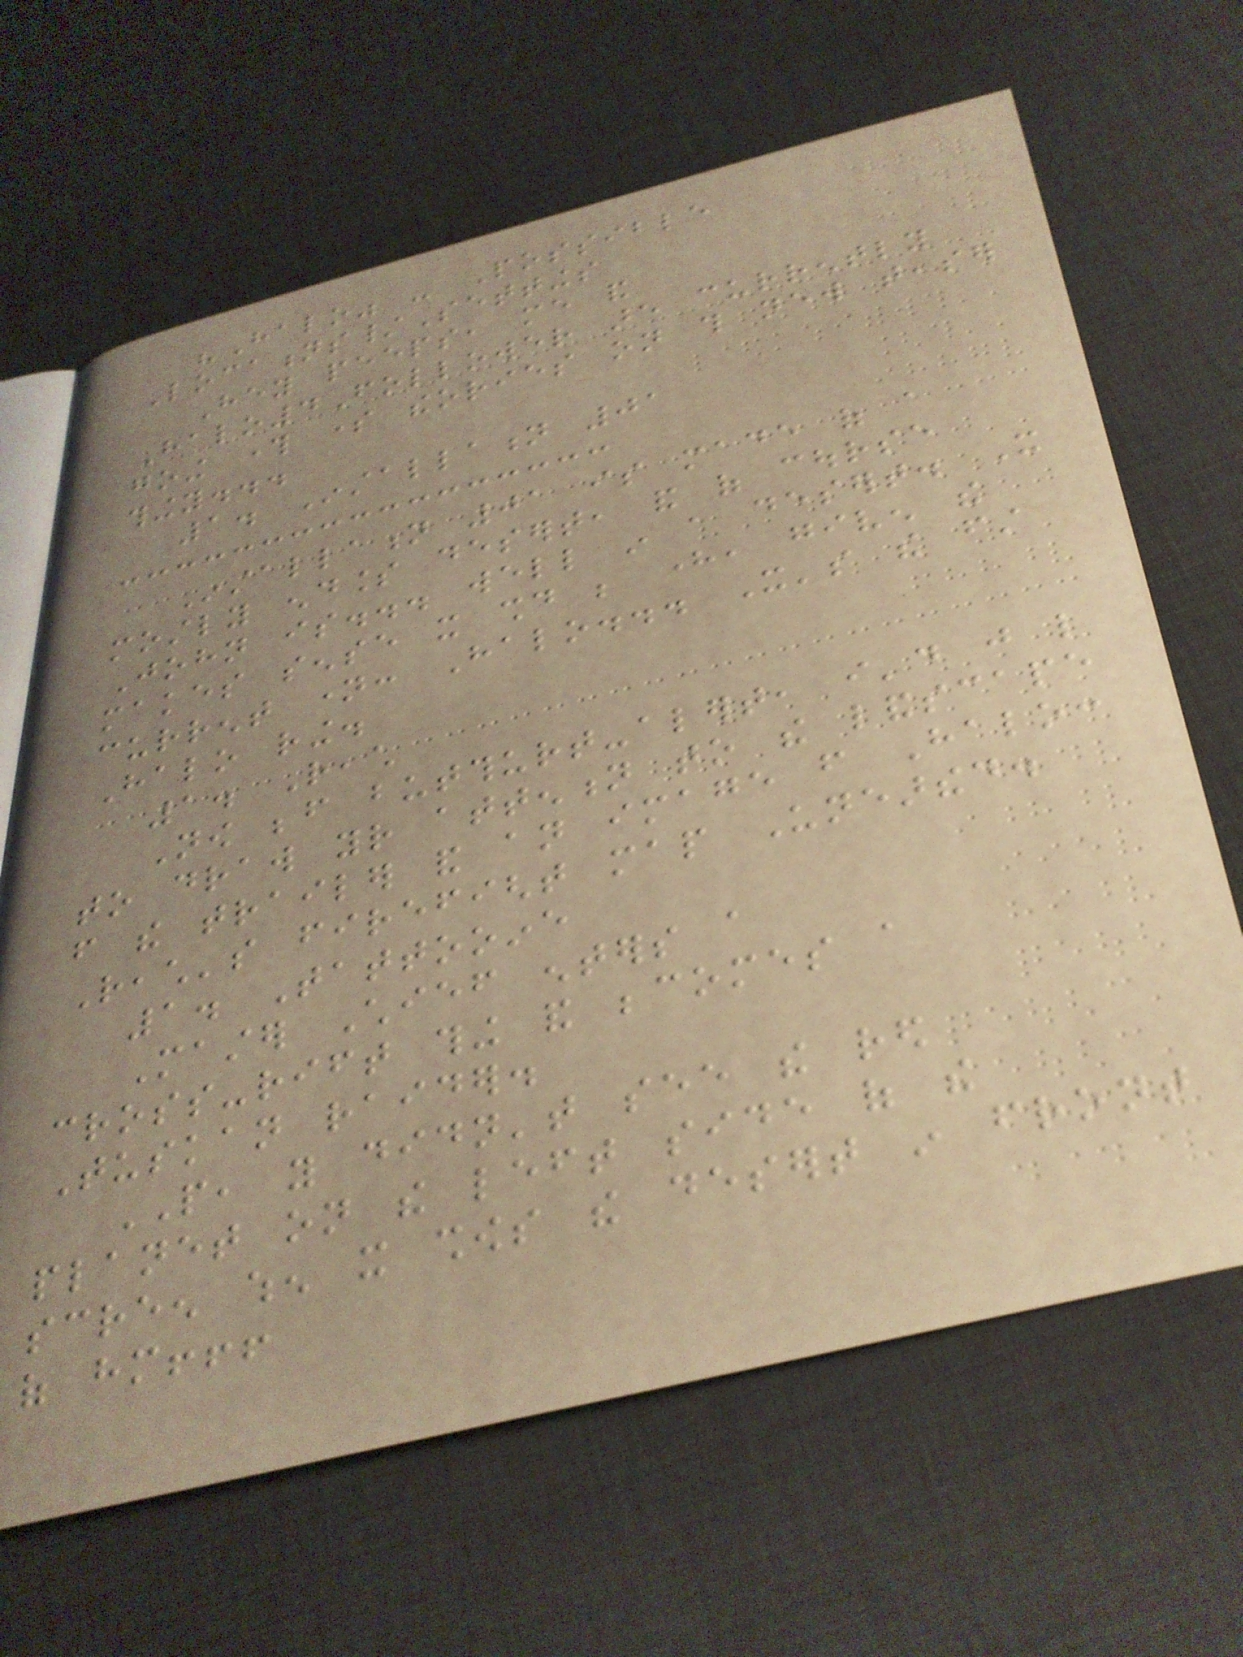"Halo" - Possible
Locations/Settings
Hey peeps, me and
Halo4Follower are currently
going through some theories on this new teaser
thingy...
1. Installation 01
Installation 01 is made of a
mostly endless desert, and of course
John is... well in a desert. It
makes sense it should be here, given the
current name: Halo... It's the first
Halo ring.
1. Reach
Now before butthurt-alert, i'd just like
to draw your attention to the landscape
from the trailer and an image from Halo:
Reach's firefight map Unearthed.
1. Tattooine
Master Chief enters a
cross-rift thing and becomes a
Tuskan raider.
PEOPLE, you didn't see the red
planet on the left side of the
screen when it shows the desert in front
of him!!!
